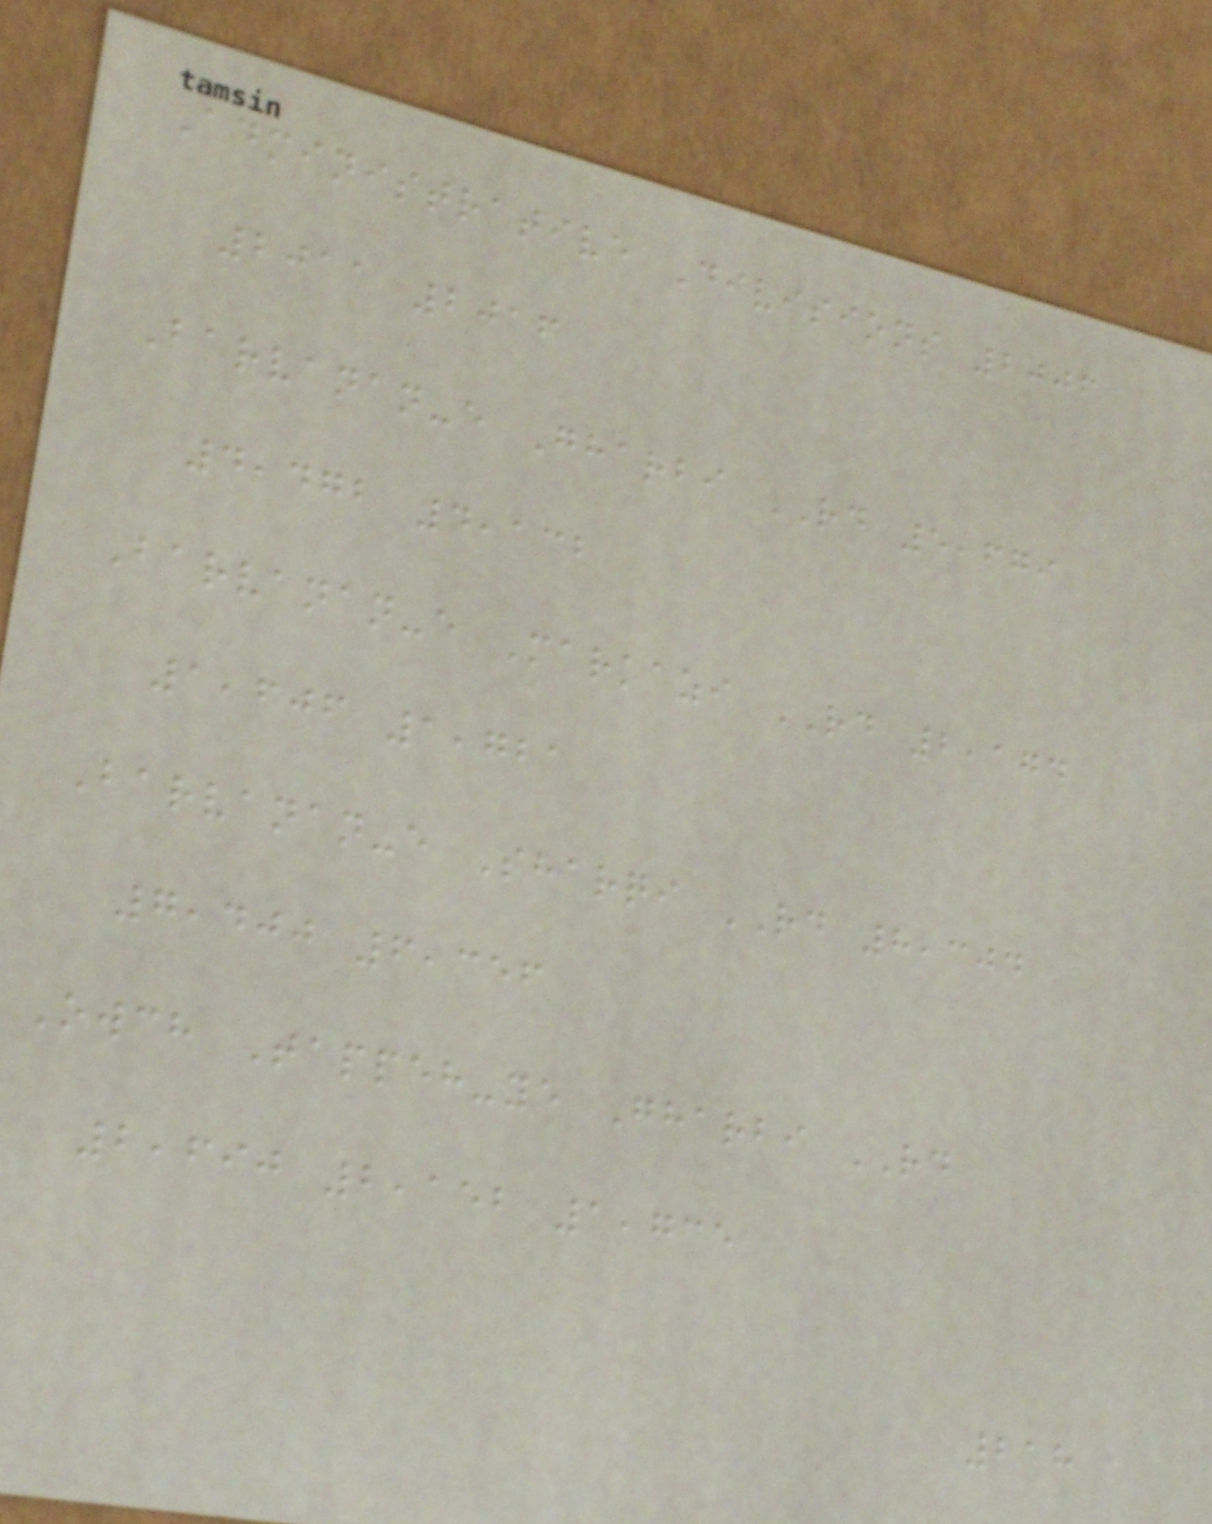Administrative Divisions 2006
2011 2016
Barvanan-e Gharbi RD 5,679
4,472 4,132
Barvanan-e Markazi RD 2,174
1,606 1,721
Barvanan-e Sharqi RD 8,304
7,400 6,356
Owch Tappeh-ye Gharbi RD
2,690 2,152 1,735
218
